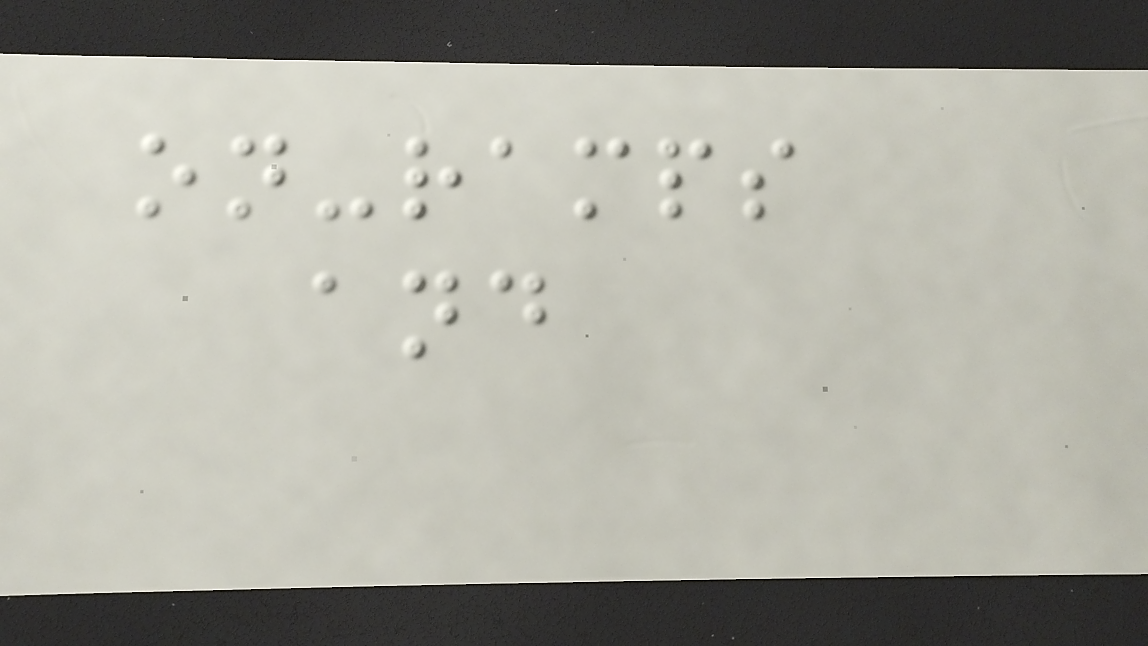on-ramps
and
